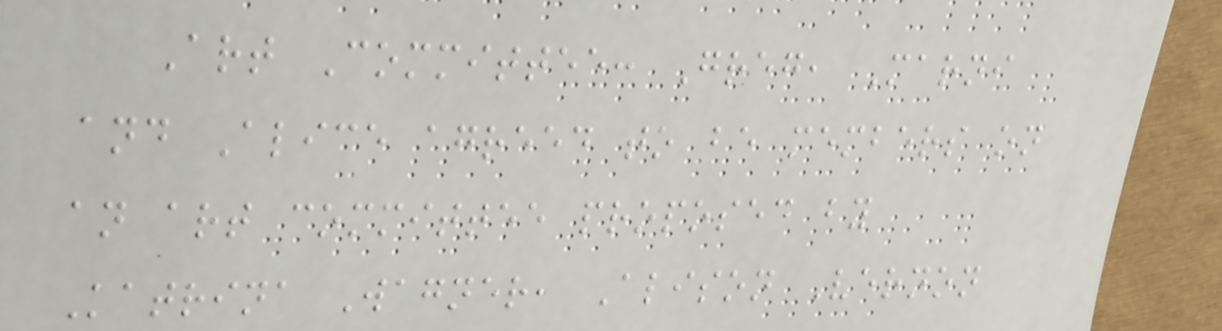Art Committee: Greg, Marni
and Alice agreed to be members on
an art committee proposed by
Katrina Wagner, Alison Vernon
